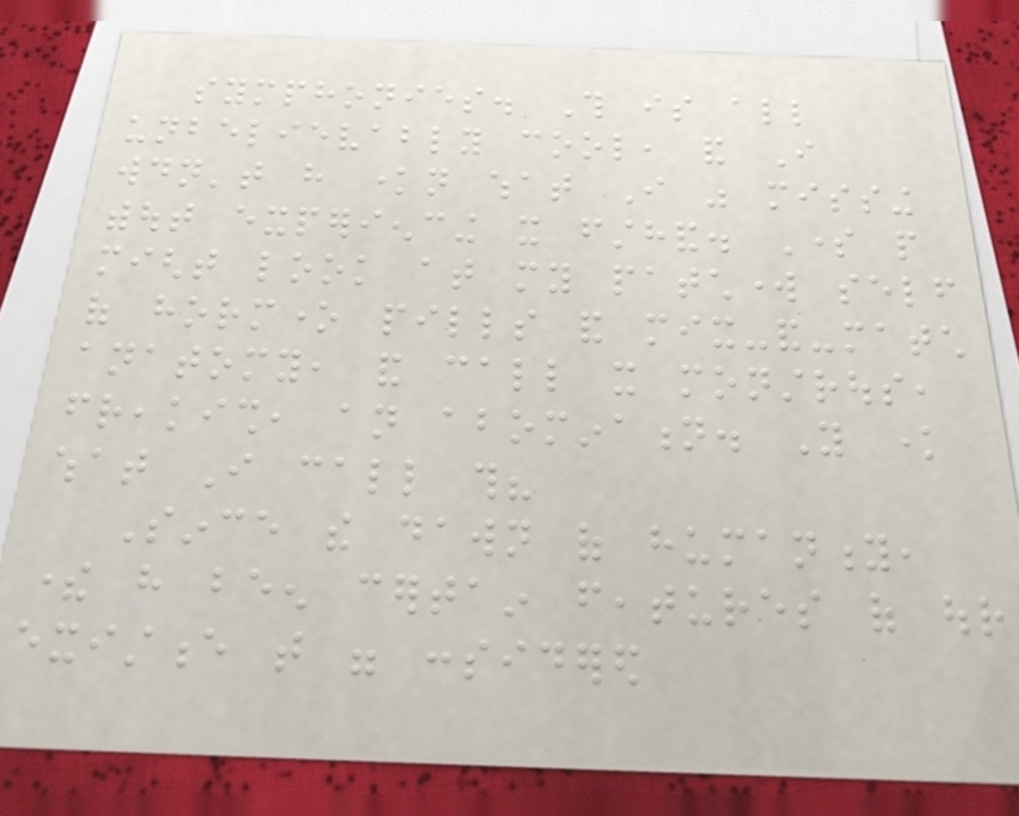symphonies. This is all
unbelievably cool, and I
wouldn't have known what I was missing
without experiencing it firsthand. Some people
might look at my patchwork self
of hormone pills and mix-and-match
anatomy, and call it monstrous,
freakish, an abomination. You know
what I call this?
Since the dawn of humanity,
there have been certain features of our
existence that were considered
